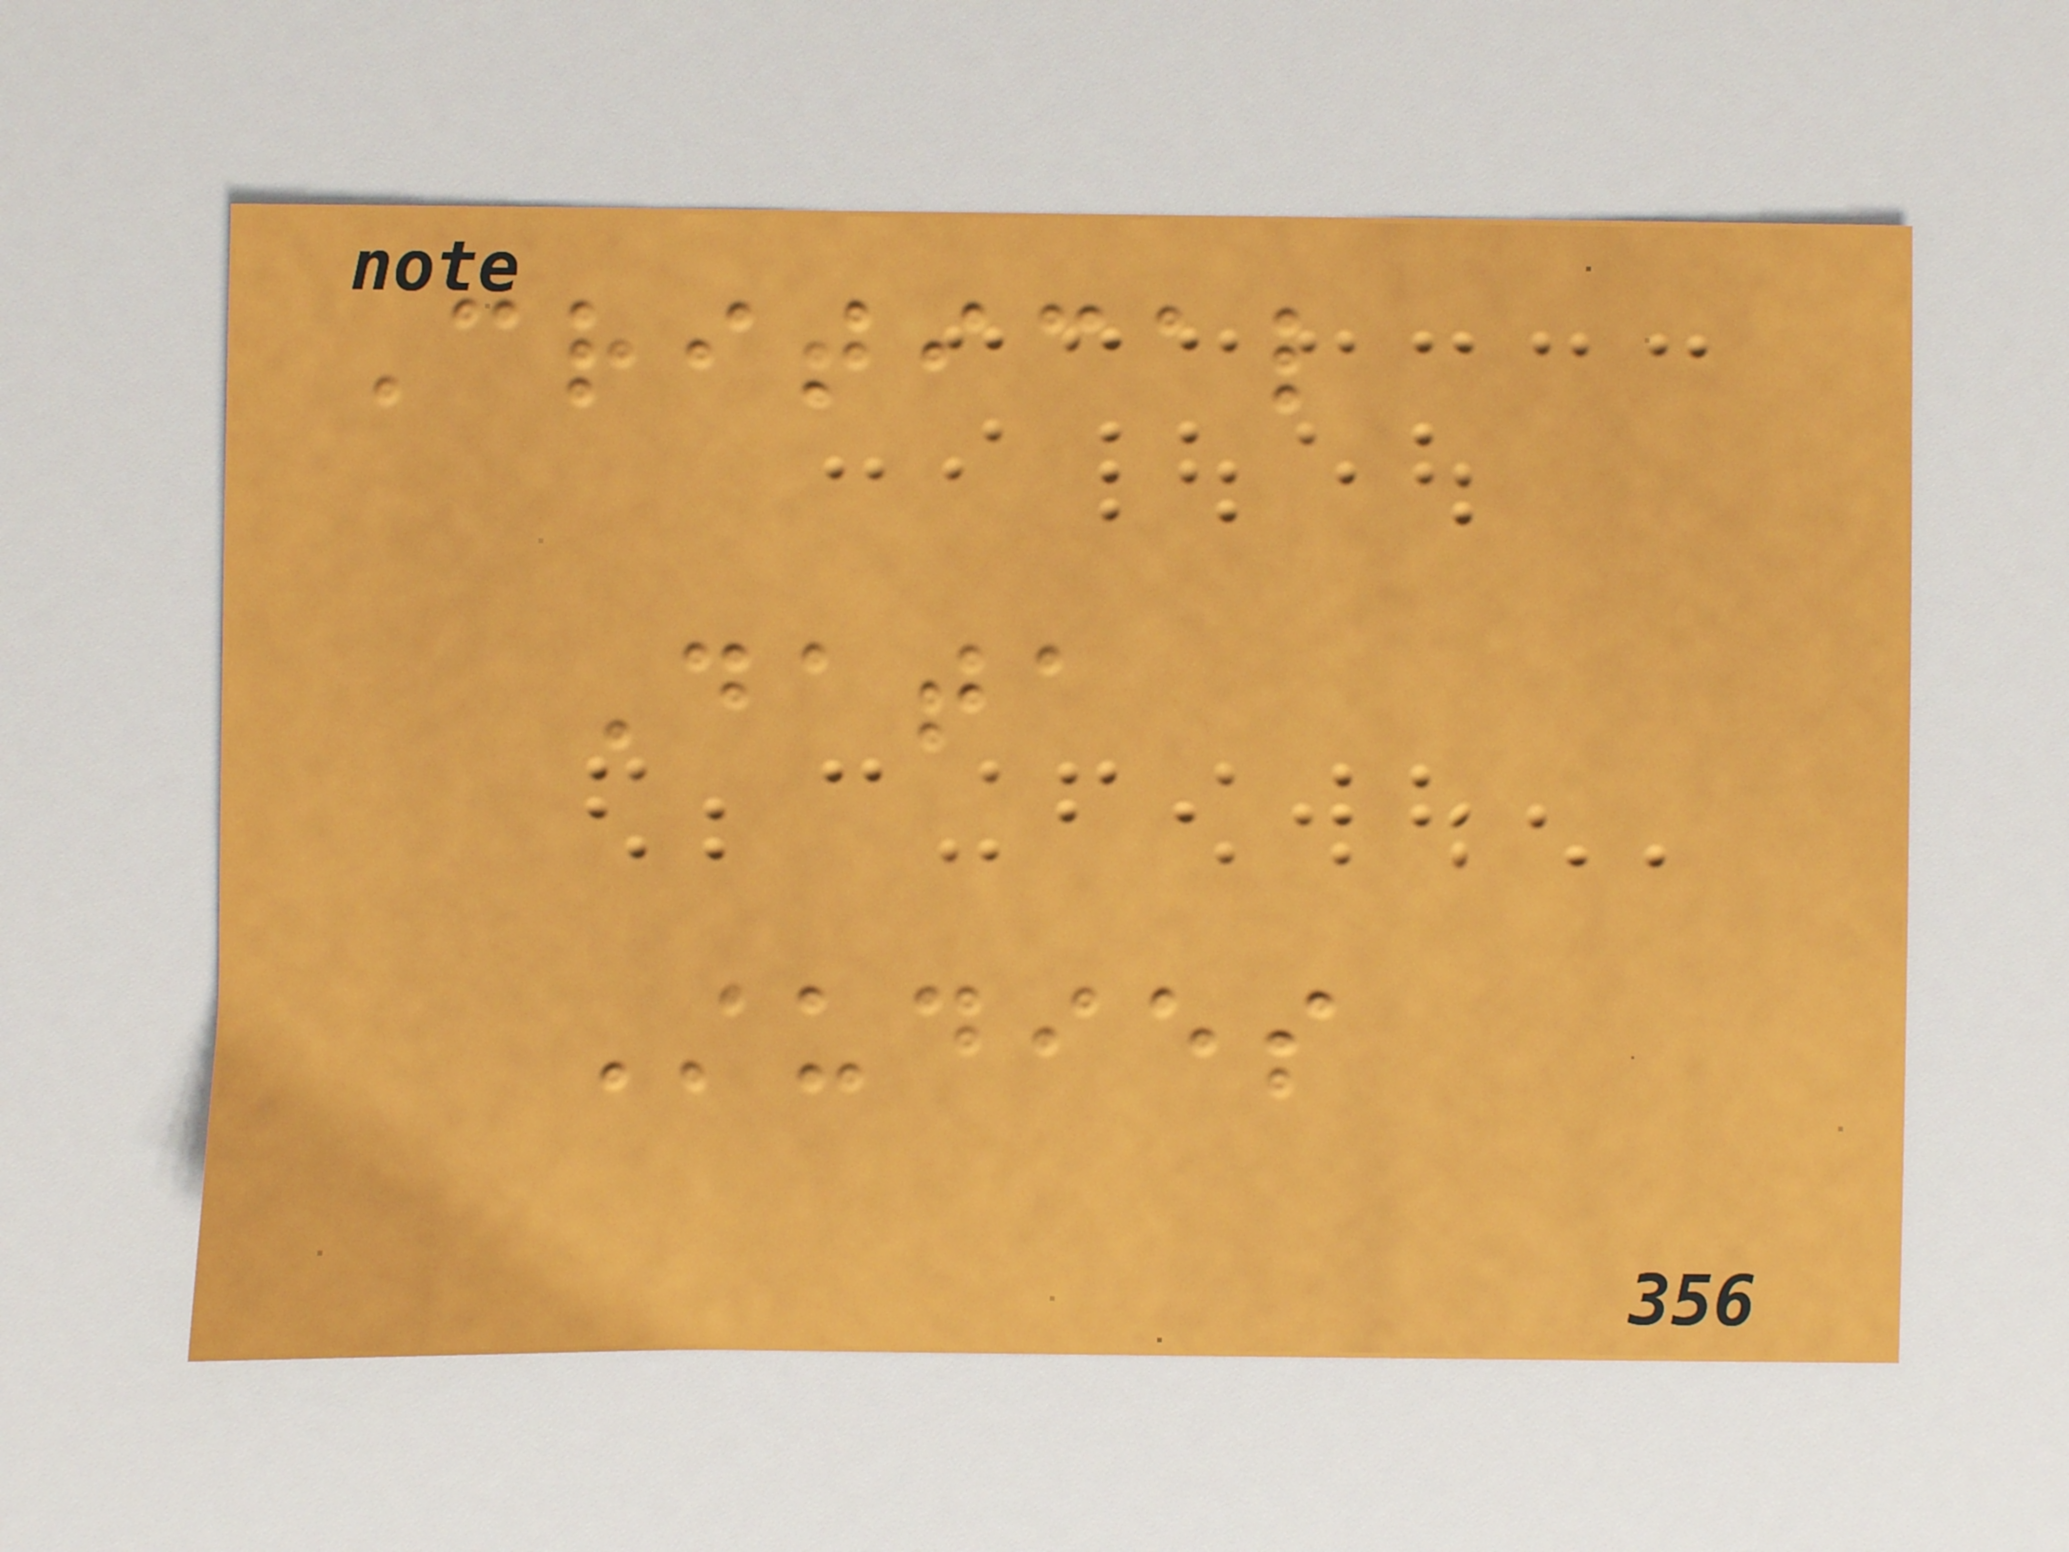Critical
Data
Studies
